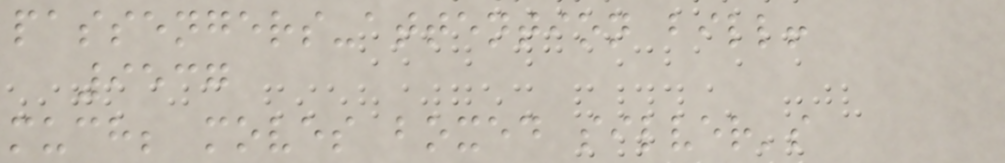passengers-attention bill!
9537
much; moves boxed silver's
